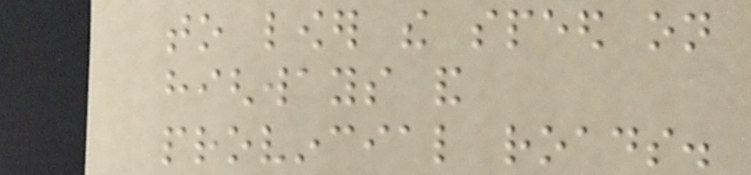to lower the speed on
highways and
provincial roads.
